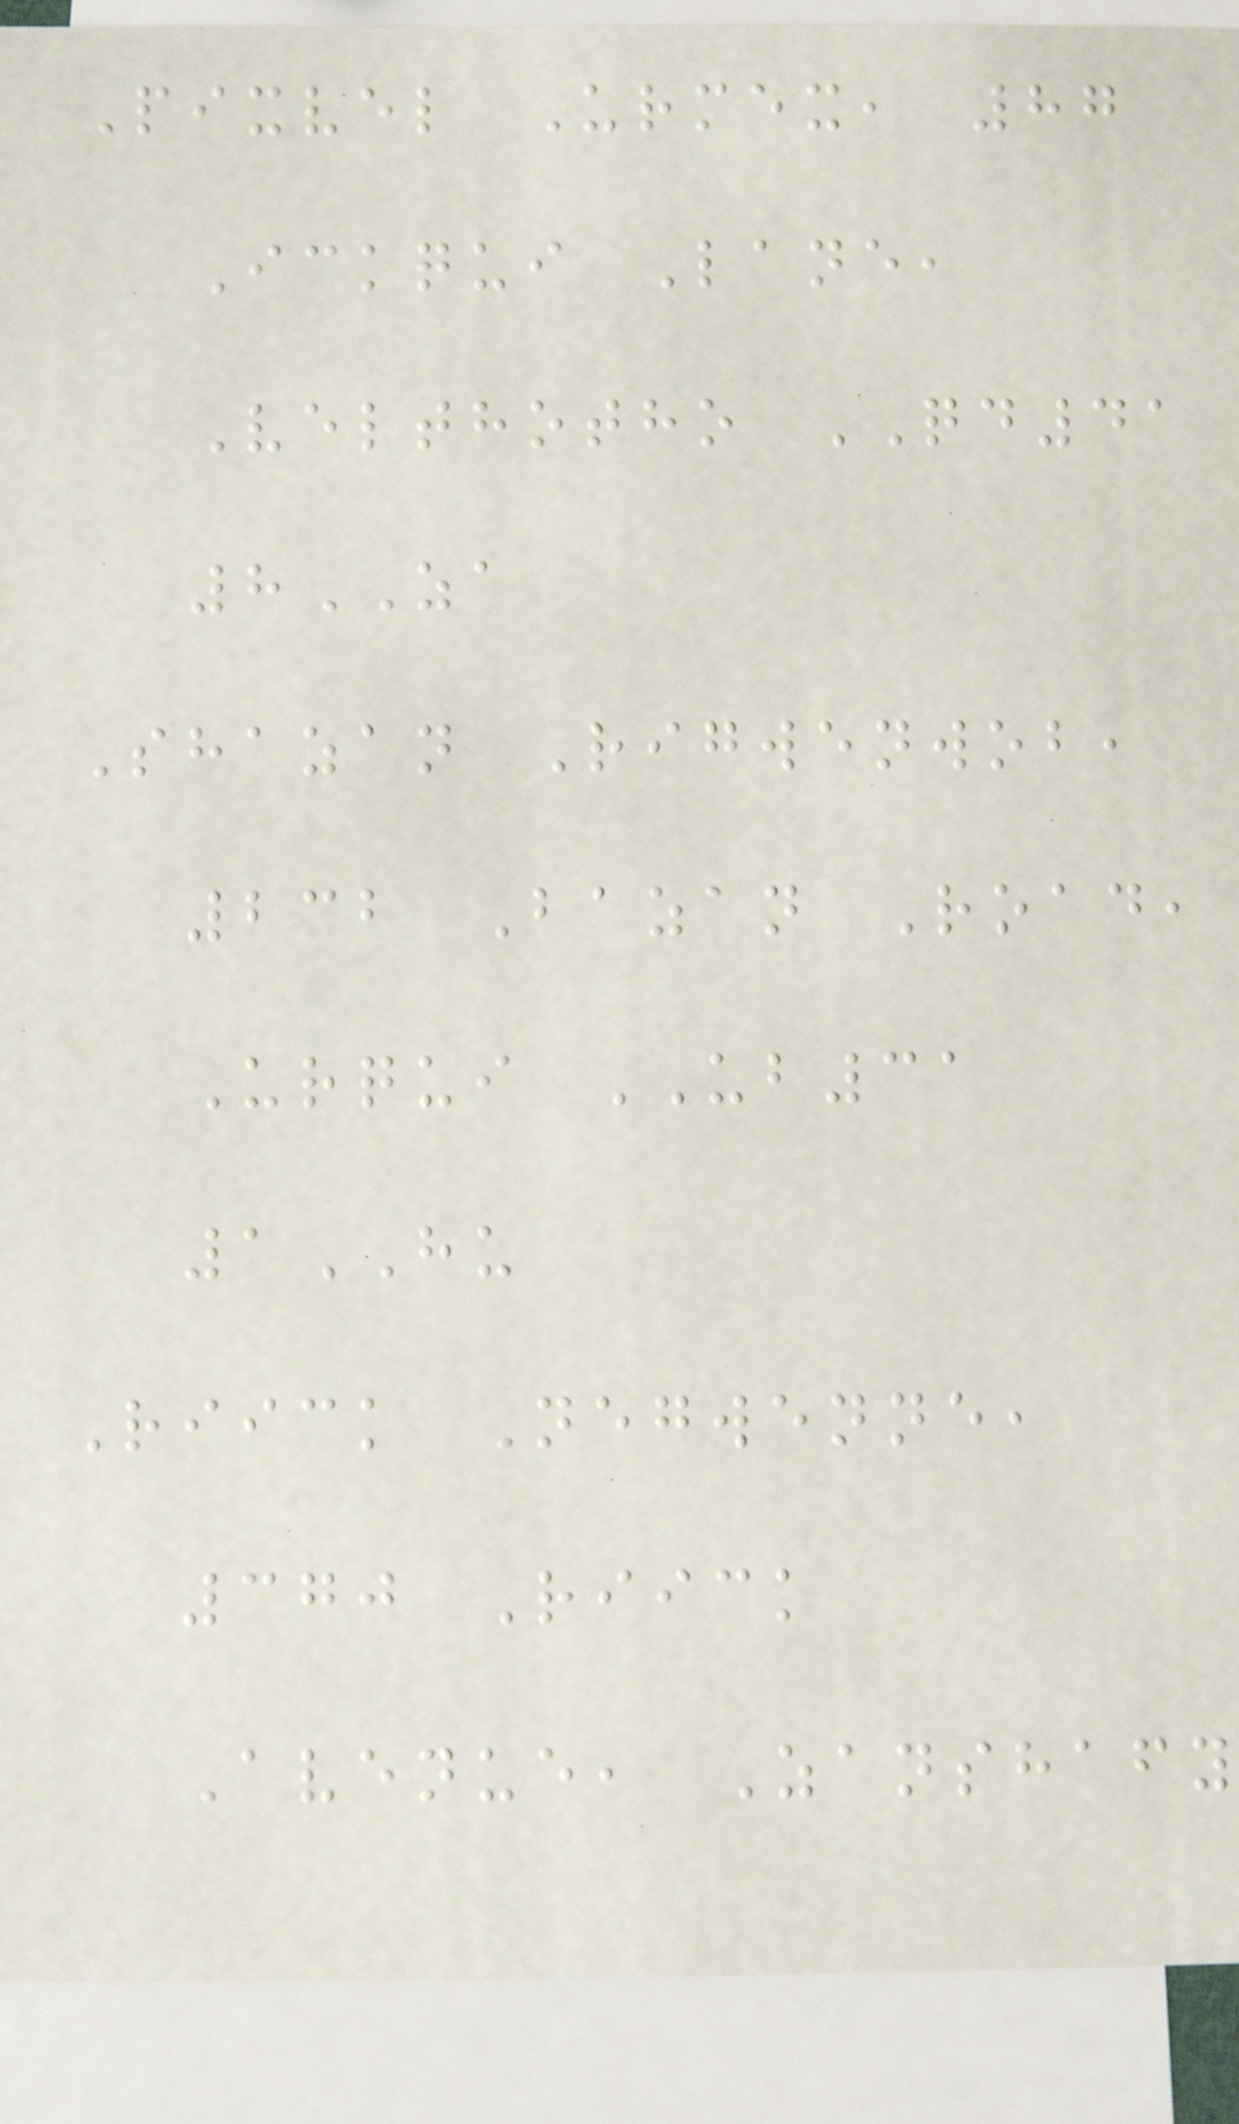Pixvel Urmex, 87
Ickqui Lane,
Velthotho QD41
8ZA
Shazan Rigwenwob,
232 Bazan Road,
Urqui UB31
1HU
Riick Negwenne,
370 Riick
Avenue, Zanshafy
